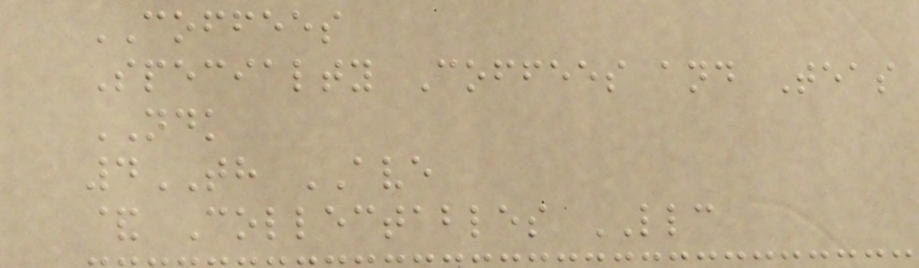COFFEES
Specialty Coffees and Teas
NDK
4TH AVE
& Collectables LLC
